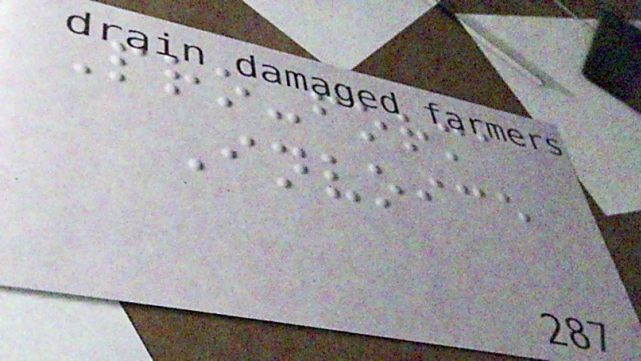Pro-forma
Invoice
